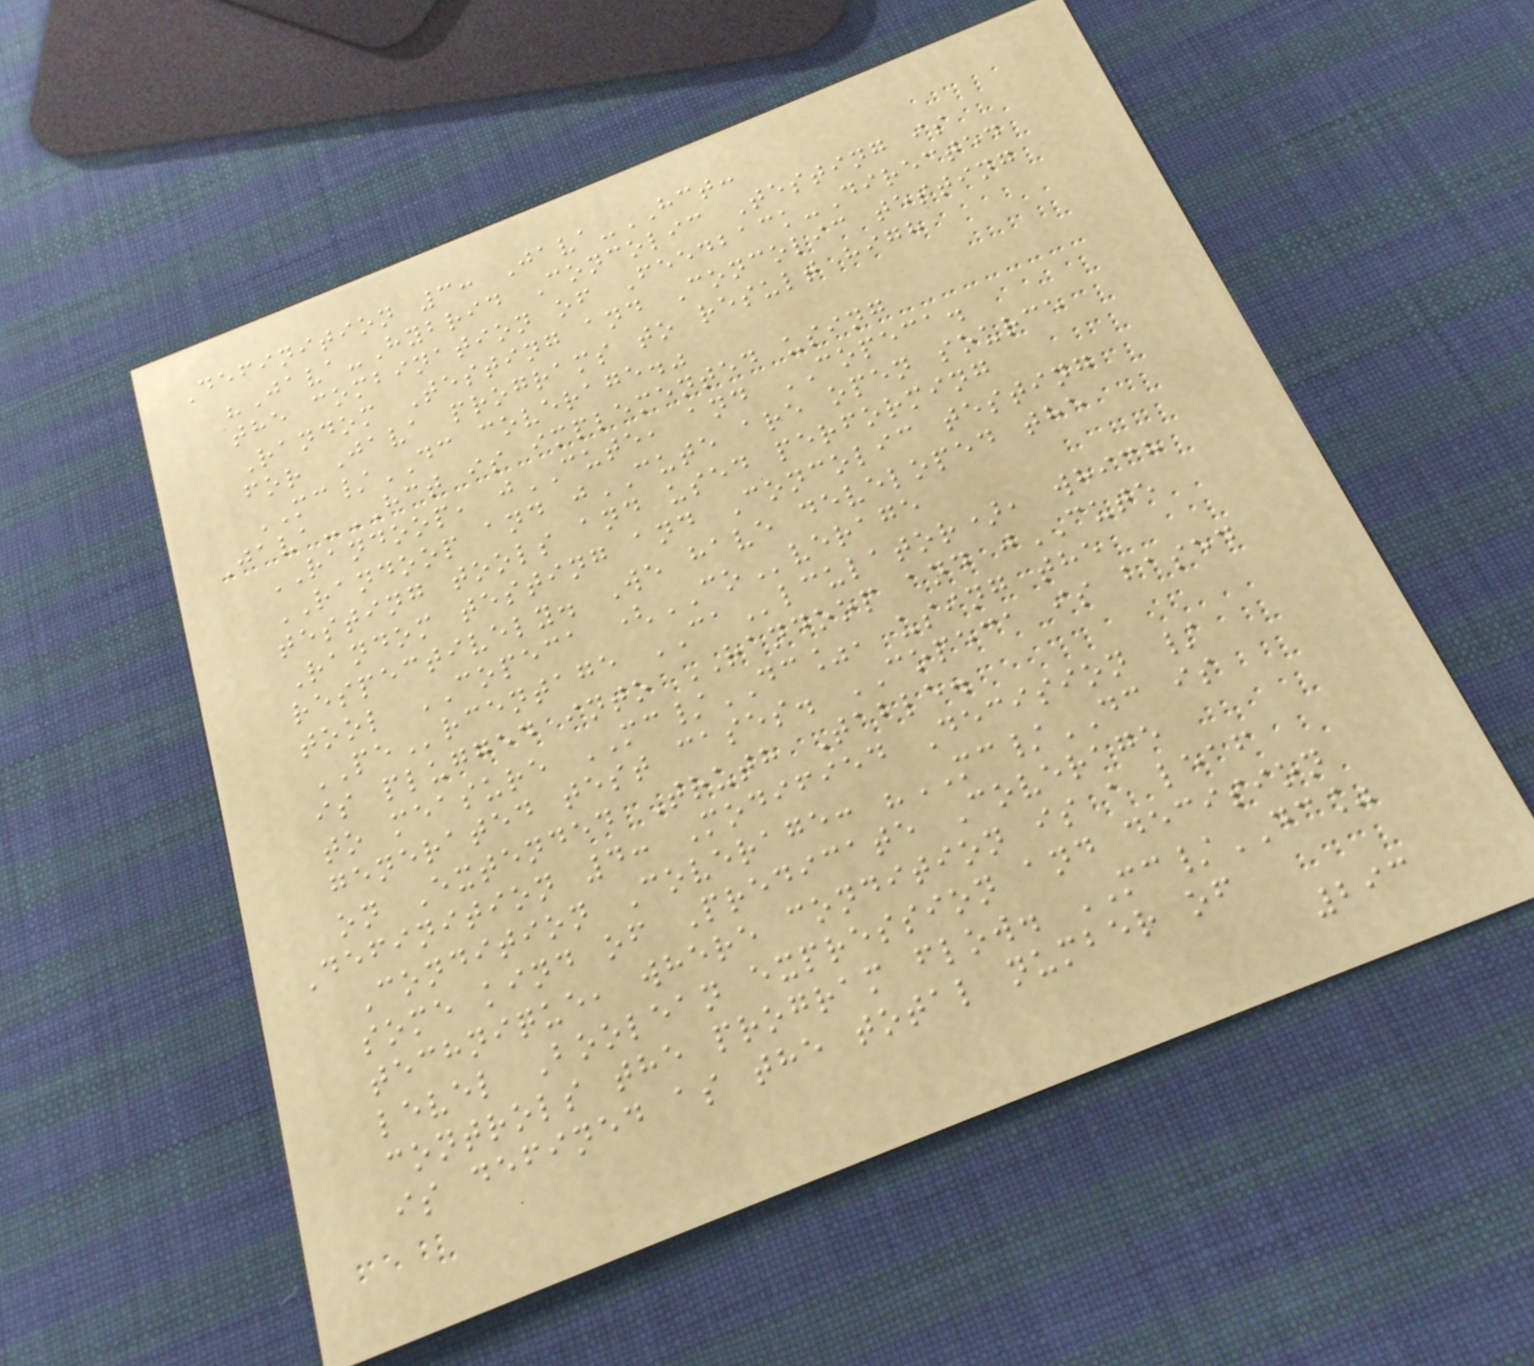Definition 3: Java-HCT:
"Java-Hybrid Concolic Testing is
the combination of Feedback-Directed
Random Testing and Concolic testing
for Java programs to result high
MC/DC coverage."
Java-HCT is implemented using
RANDOOP, jCUTE, and COPECA.
RANDOOP and jCUTE are open source
testing tools and used performing
Random testing and Concolic testing
respectively. We have developed the
tool COPECA (COverage
PErcentage CAlculator), which
is plugged into RANDOOP and jCUTE
to measure MC/DC%, using the
generated test cases. COPECA is based
on Extended Truth Table.
Definition 4: Modified Decision /
Condition Coverage: "MC/DC is
some kind of Predicate Coverage
technique, where condition is a leaf
level Boolean expression and decision
controls the program flow. MC/DC%
is defined as the total number of
293
